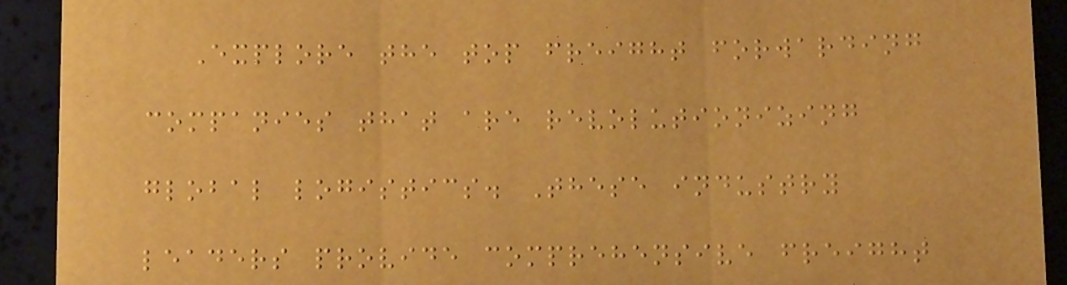Explore the top freight forwarding
companies that are revolutionizing
global logistics. These industry
leaders provide comprehensive freight
